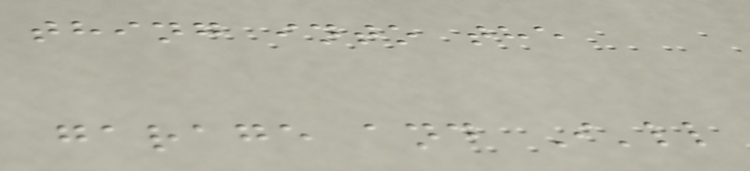thing into the
garage and I'll
